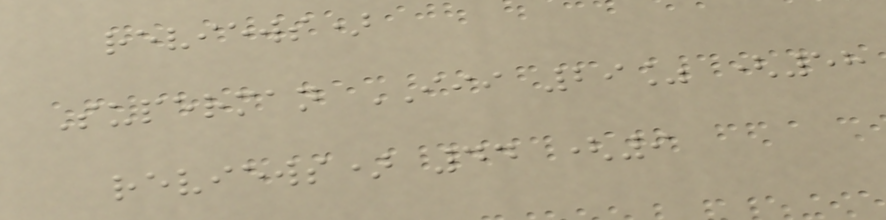reviews)
Superman III 29% (58
reviews) 44 (9
